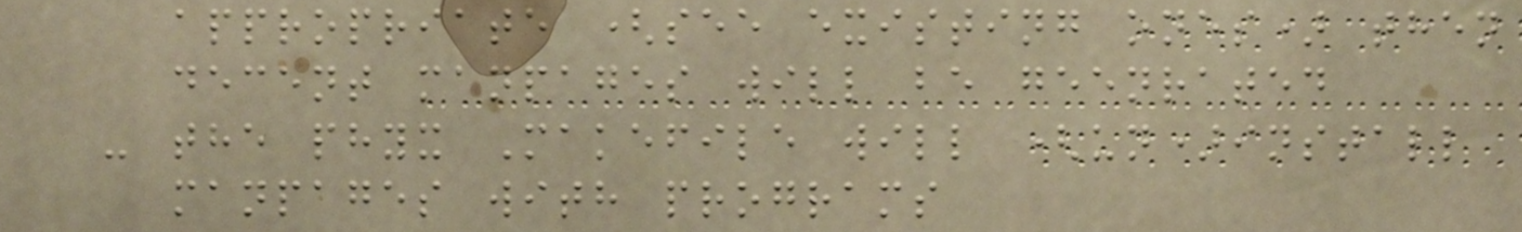appropriate (see existing ones) then
decent manpages will be geenrated
- the phyx Makefile will (un)install
manpages with programs
